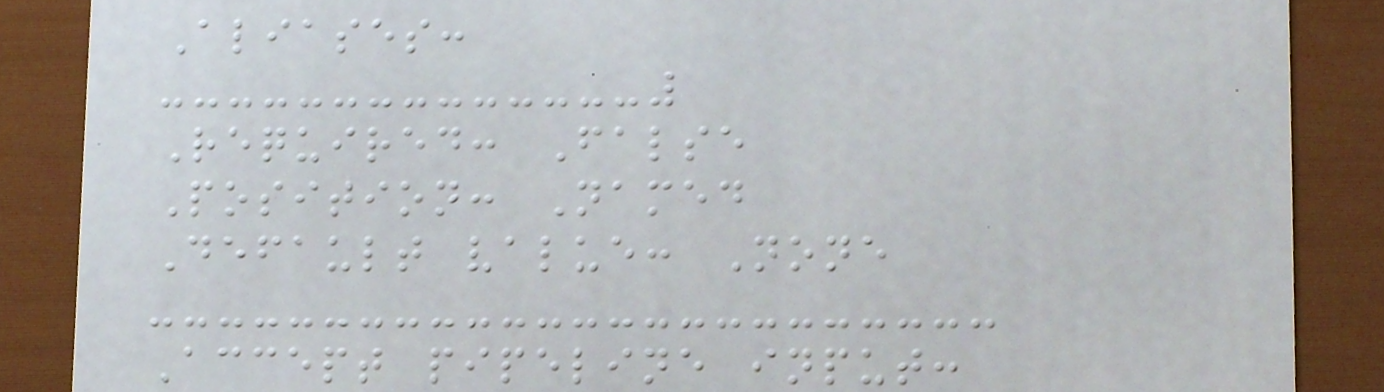Aliases:
Required: False
Position: Named
Default value: None
Accept pipeline input:
